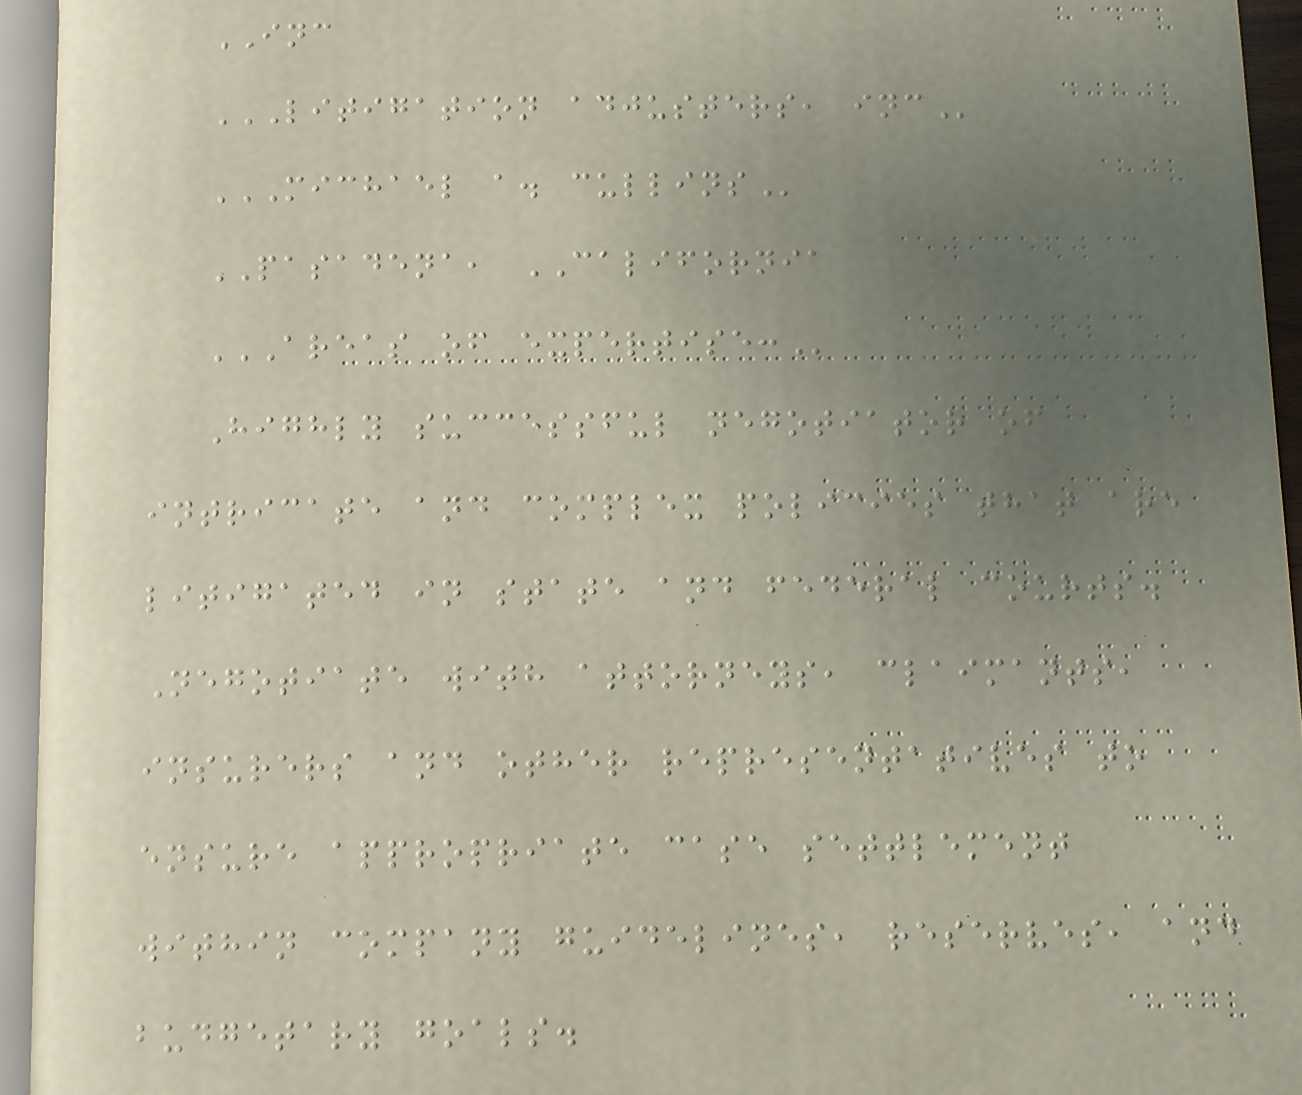INC
LITIGATION ADJUSTERS, INC
MICHAEL A. CULLINS
PASADENA, CALIFORNIA
AREAS OF EXPERTISE:
Highly successful negotiator of
intricate and complex policies that are
litigated in state and federal courts.
Negotiate with attorneys, claimants,
insurers and other representatives to
ensure appropriate case settlement
within company guidelines, reserves, and
budgetary goals.
